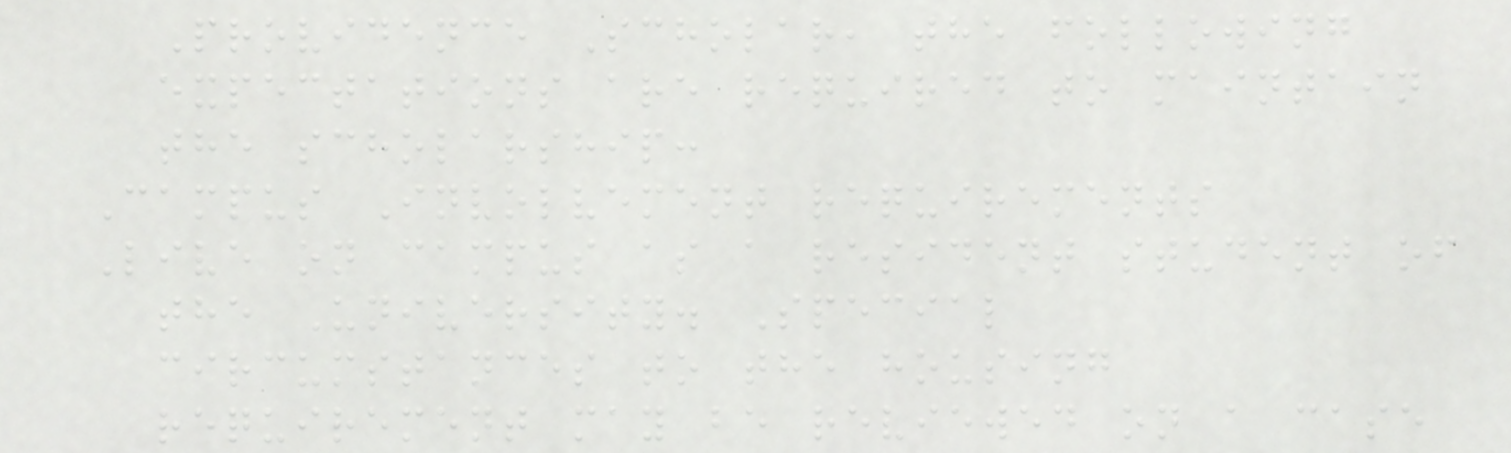Providence Scholar, the following
expectations are required to maintain
the scholarship:
Campus Involvement requirements
Live on campus as a resident student of
the University. Special
circumstances to the housing
requirement may be reviewed on a case
